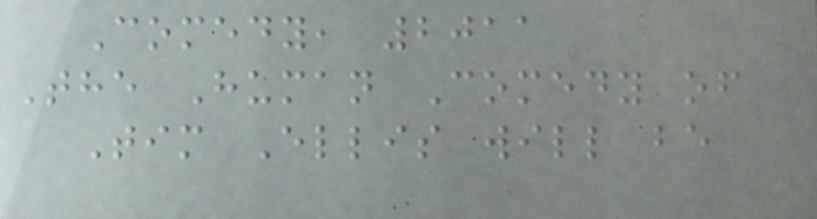Comedy, 2011
The Human Comedy of
Tim Ellis will be
